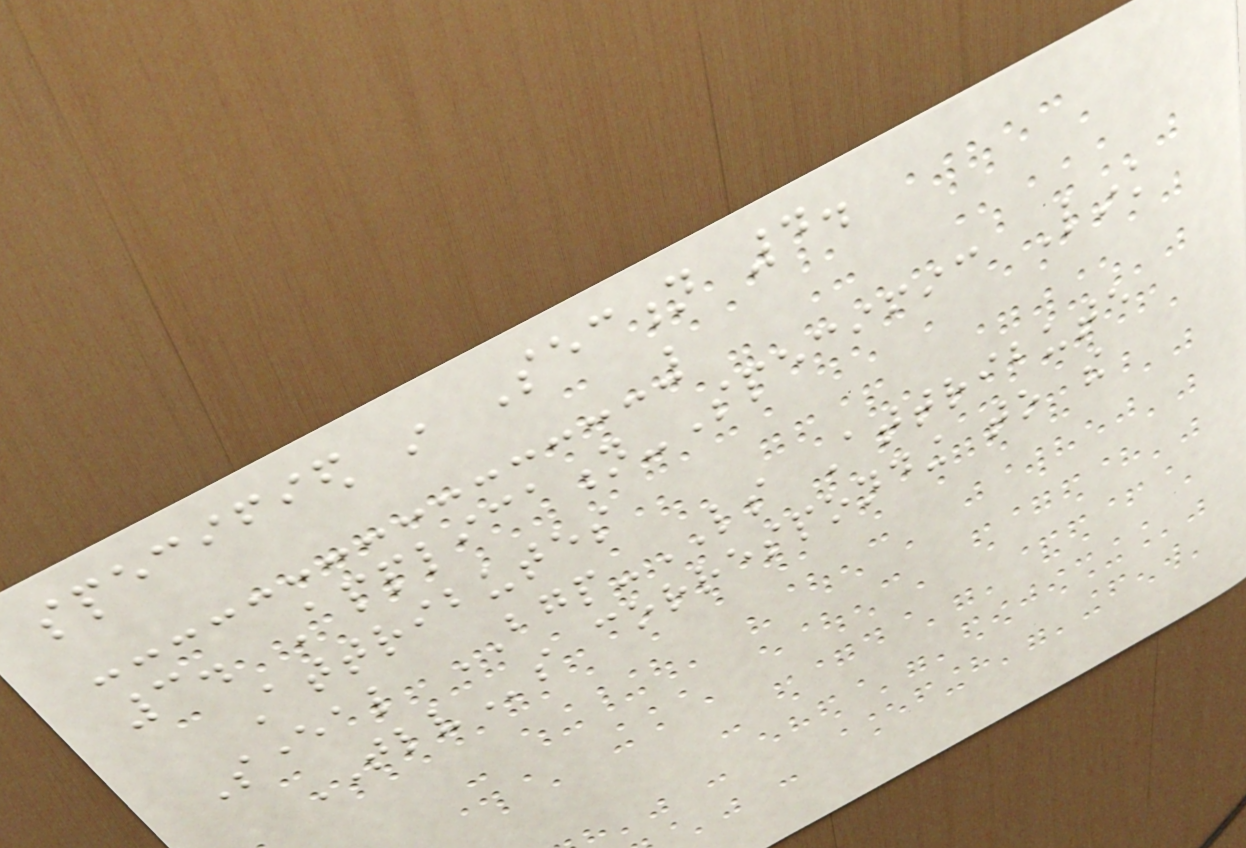specified in Section 4.
3. Application-Specific Link
Attributes
Several BGP-LS Attribute
TLVs corresponding to the
